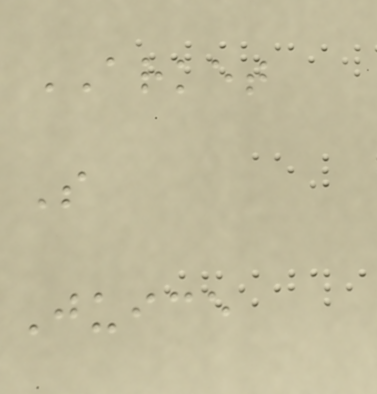ARKET
S
Juice
